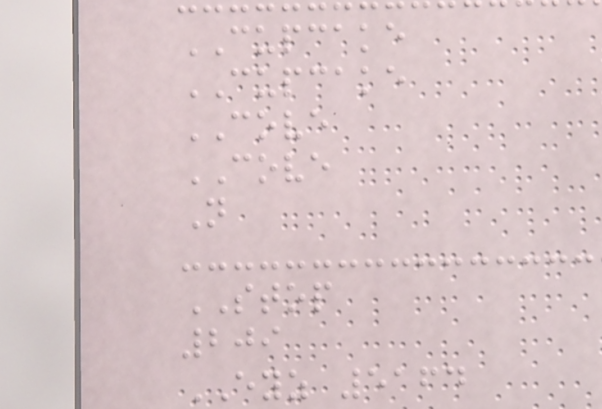CUPCAKE
CUPCAKE
COVE
COVE
N
STOP
209
EYZ 5164
